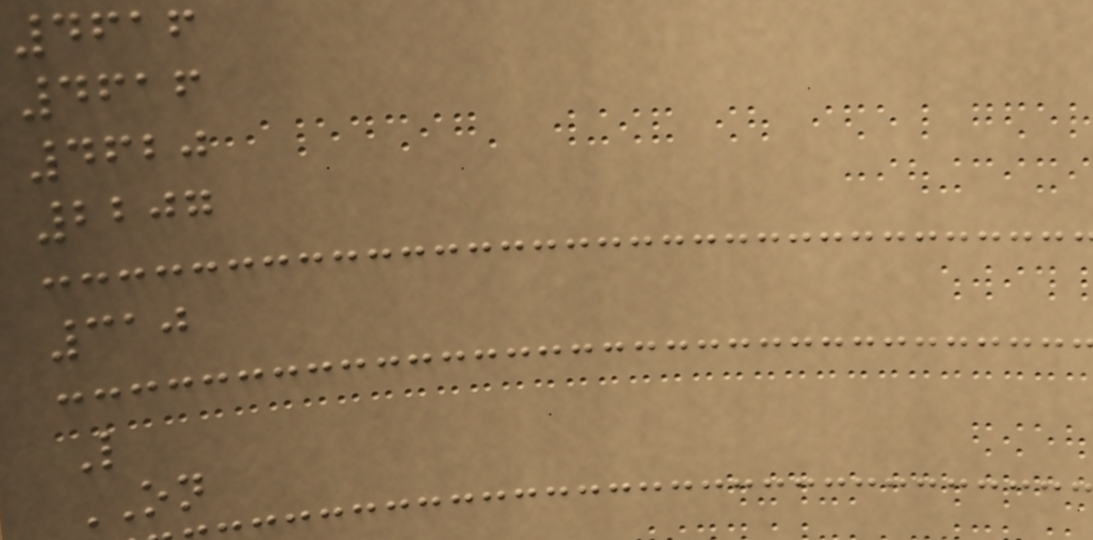4616
4616
4620
2207
310
L
ON
